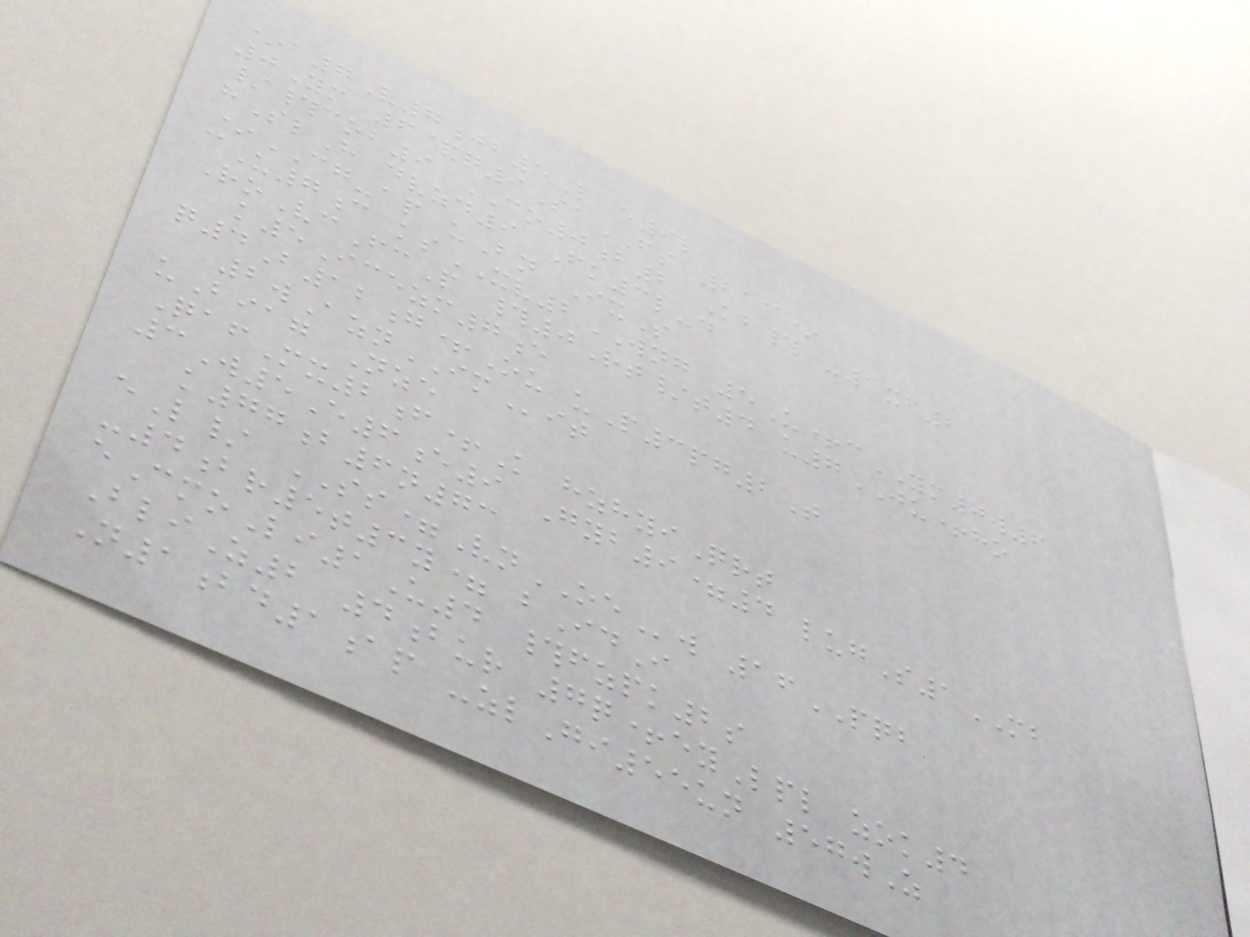*a7V7jb5L e9l
0Ym 6&q9SaFS 213*
/#cob9 CO0b2 Kb# -1xf2
hSlH dvzd9 Fk3l-d
*CG-ap uBn IxS
cU7c ksXV2WNG 5U+cYM0w6
RoVcFcP #0Rt/t4 u7JU+ho
k5Icezm7e
q4B12g+Ou uP3pg2T
2wAznIMit
uBiag Nze
QafMx2f+K hzhyiQrt
3W5E6e9 Gyb9=4 lugS1MB
k77b6n73
eL/ SS=VnOEw 16PQB
-4br5t3y= bIdI
eCmoLi1U4 #fzpk2s
BliZ2 4bur 7q+eyLpl zok4
N1bd1ap -zlGi55un 57wZ
